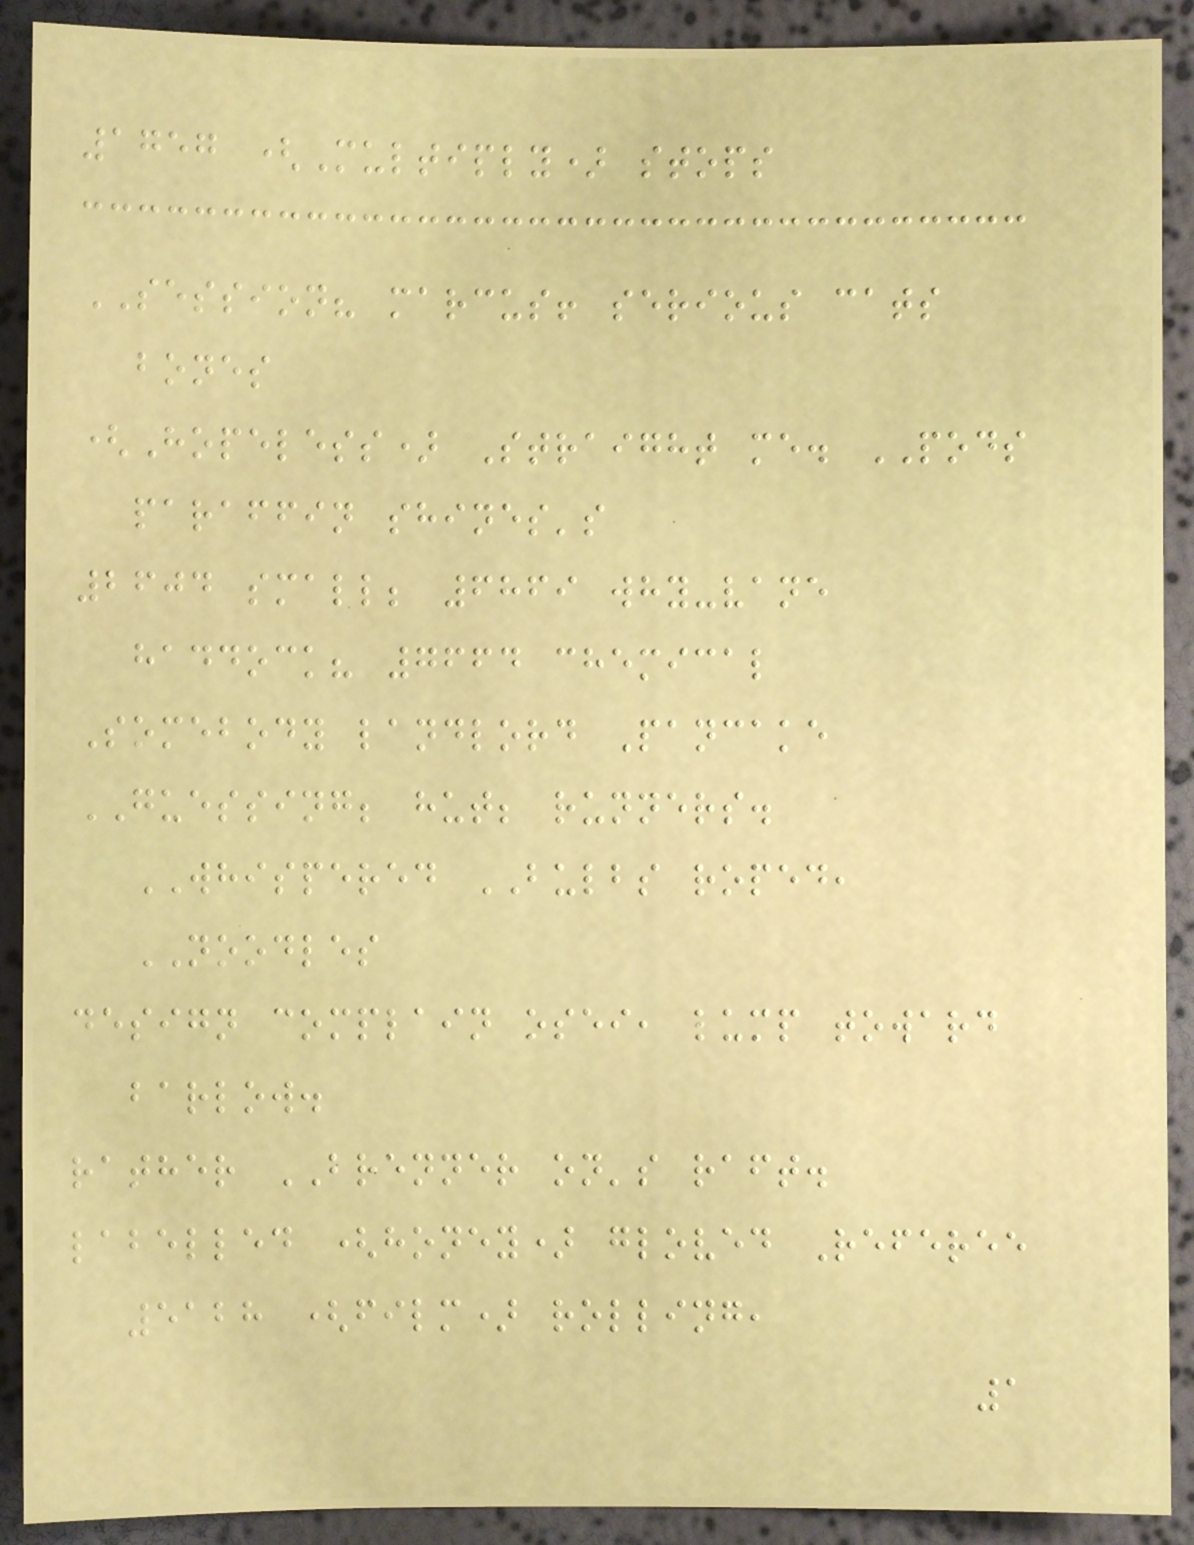1757 (Multiply) stops
SESSION? marcus! serious cats
bones
(Hopeless) Straight me. PODS
paraffin shines's
2604 small; 6869 why-vane
haddock? 7664 chemical
Somebody landlord Pancake
GUESSING; hut; runners.
WHISPERED BULBS roped,
NOODLES
design complain osei, lump toward
barlow.
rather BRENNER on's raft.
labelled (honey) gloved Referee
5128 (film) rolling,
1
